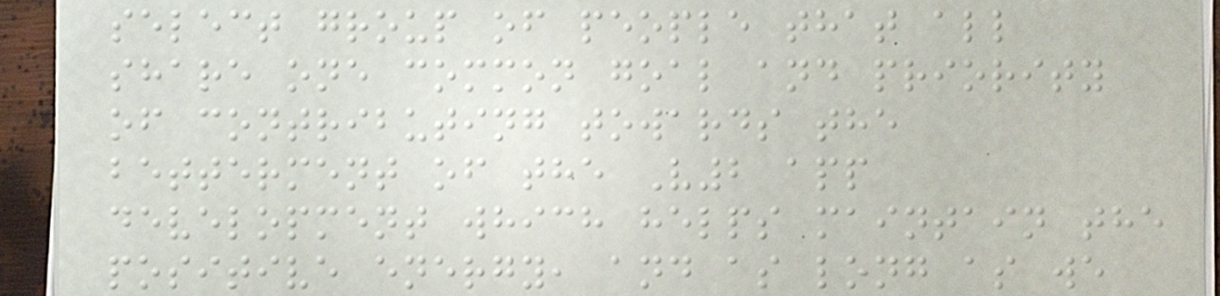select group of people that all
share one common goal and priority
of contributing towards the
betterment of the V2 app
development which helps maintain the
positive energy, and as long as we
